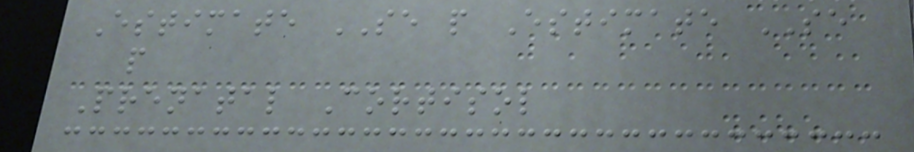Estimate SE p Estimate SE
p
Prenatal Cortisol
